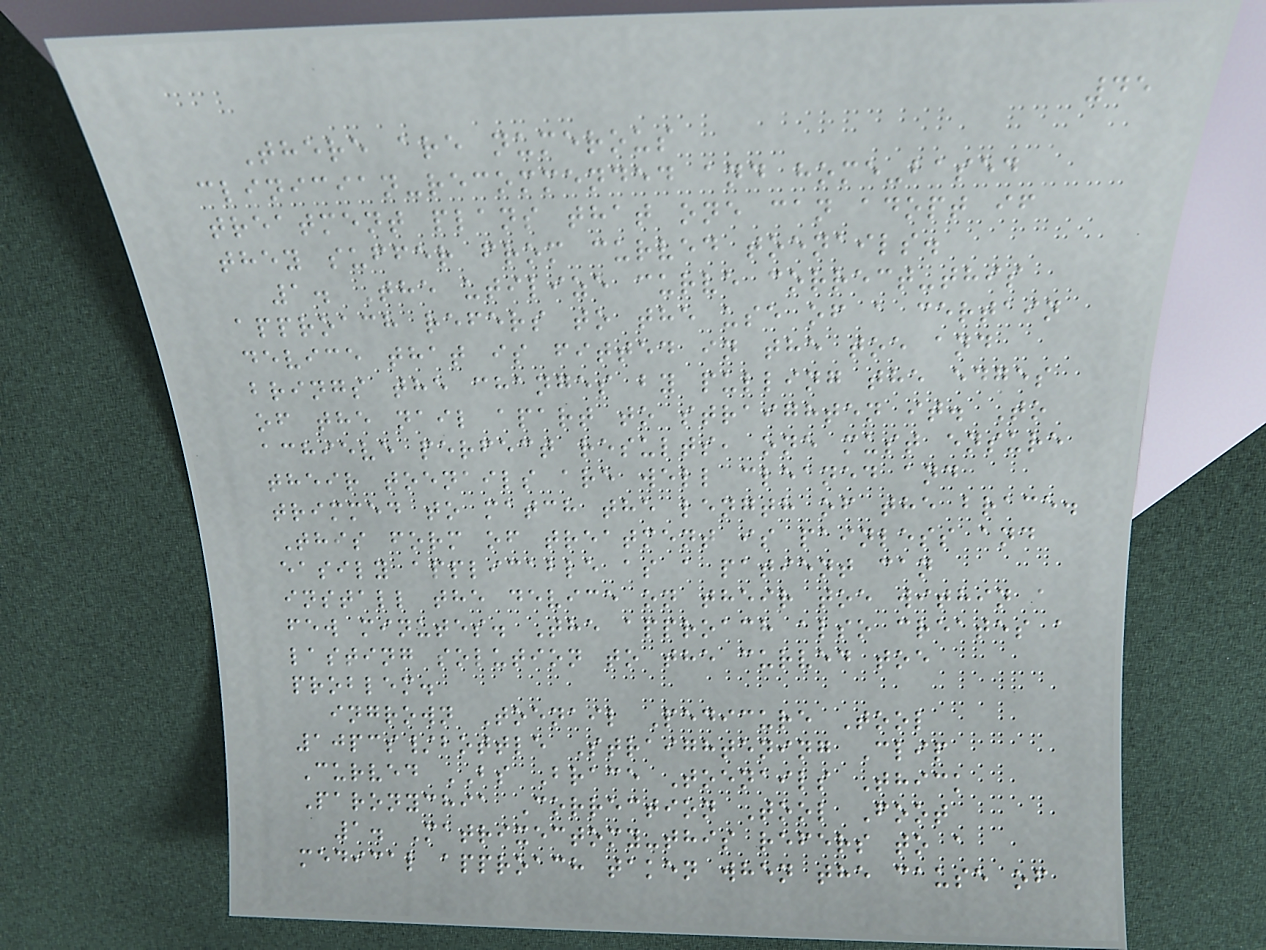45
There are numerous
clinician-recommended and home-based
treatment plans that one can adopt if
they suffer from curved toenails.
1. The utilize curve correct-this
approach refers to the use of a certain
device that is fitted in the toe and
brings the changes by pulling the edges
of the nail apart to straighten it. To
achieve perfect results, one must ensure
their toenails are well cleaned and
trimmed to match the length of the brace.
This form of treatment is painless and
easily applicable as a patient can
install the device on their toe within a
few minutes. The approach also creates a
lasting solution to the curved toe
problem.
ingrown Toenail Pedicure Tool
10pcs/bottle Straightening Clip
Curved BS Brace Toenails Thick
Paronychia Correction Tool Foot
1. Matrixectomy-this refers to a
medical approach taken when the cause of
